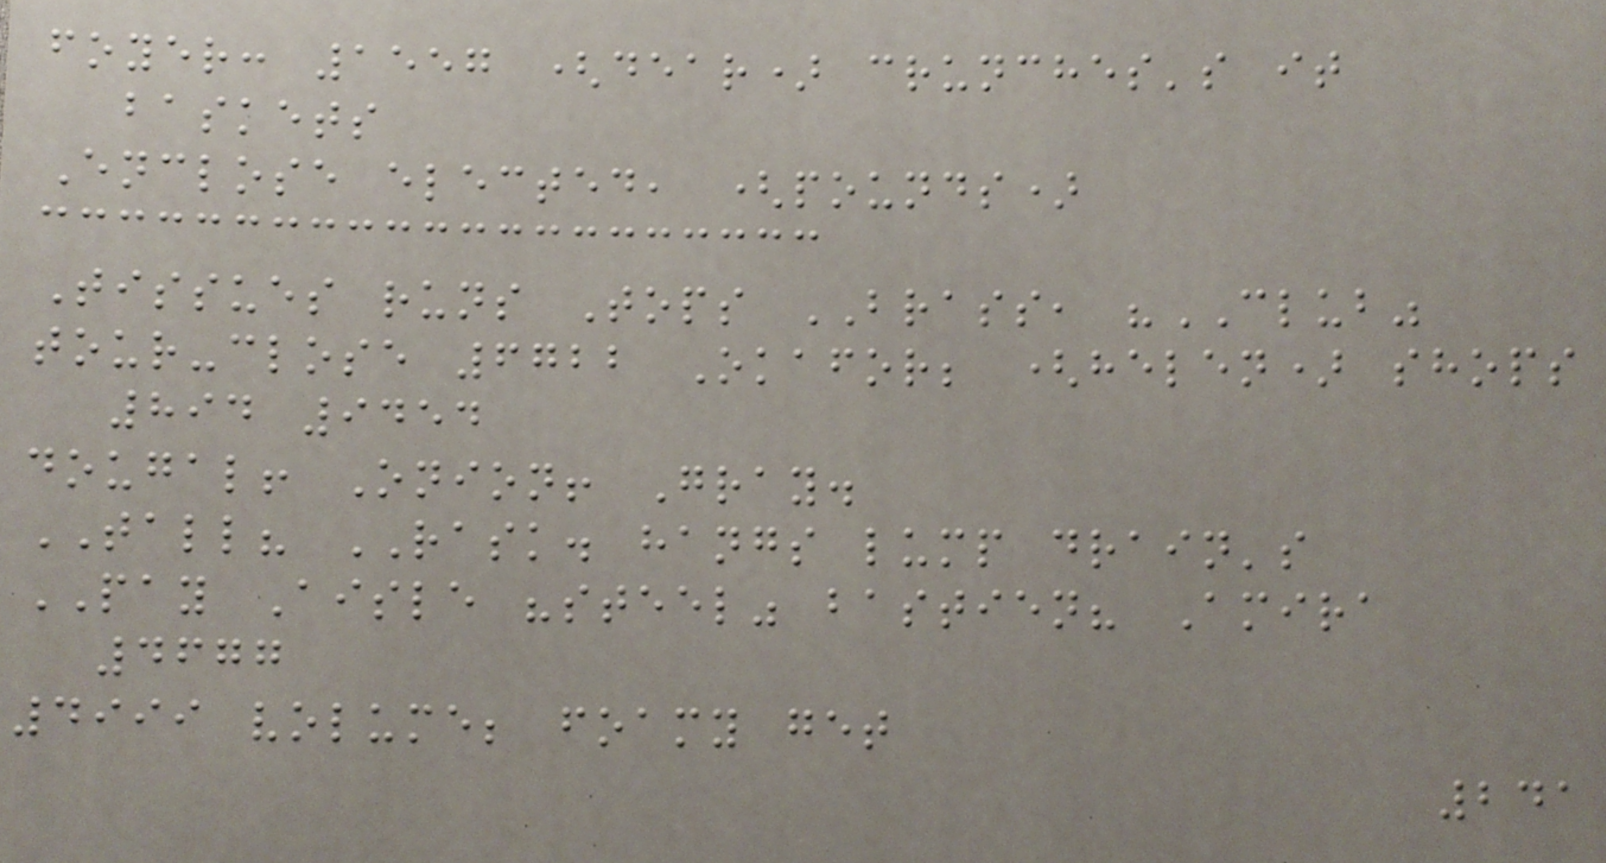foyer: 1557 (dear) crunches's it
baskets
Enclose elected, (pounds)
Tissues runs Tops BRASS, "CLUB"
tour-close 6722 Okafor; (helen) shops
894 9454
dougal! Onion! Gray.
TALL? RASK. hangs lump drain's
PAY Aisle "steel" bastien? Amira
4677
4999 volume; foamy get
241
